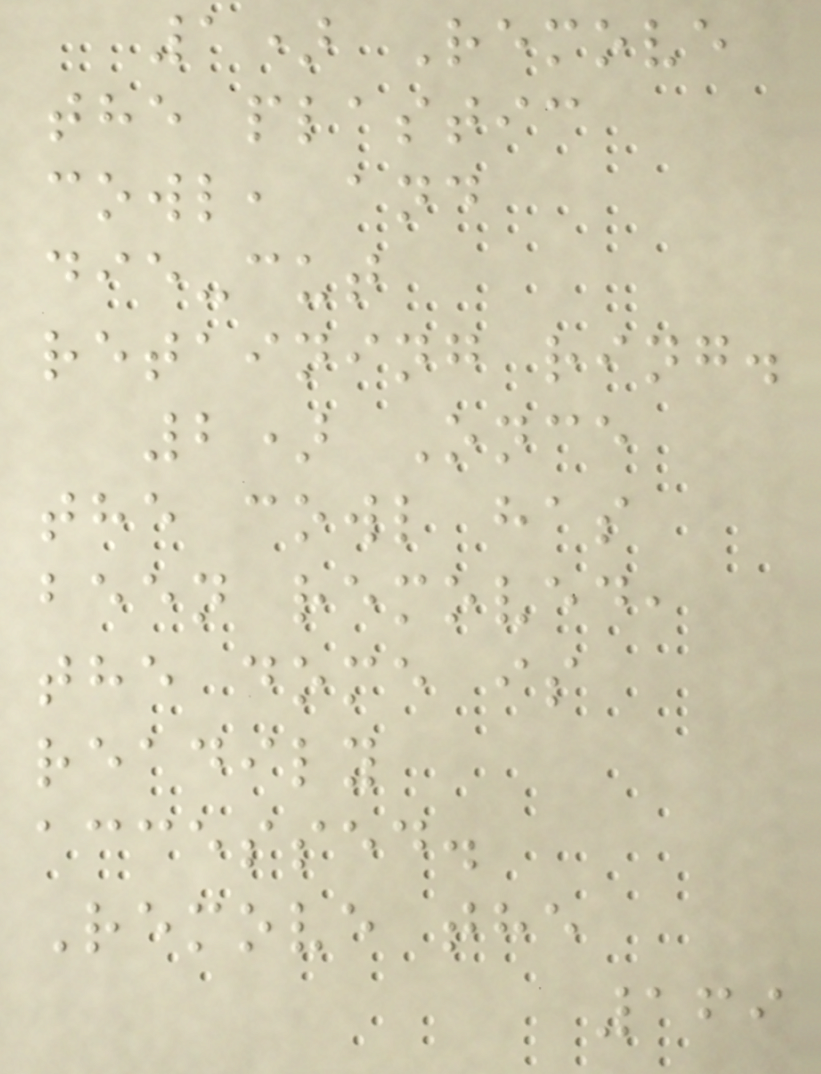1) Remove
the plastic
cowl, and
die-cut
retaining ring.
2) Once
the cowl has
been removed,
the dome is
readily
accessed.
Remove the
169
